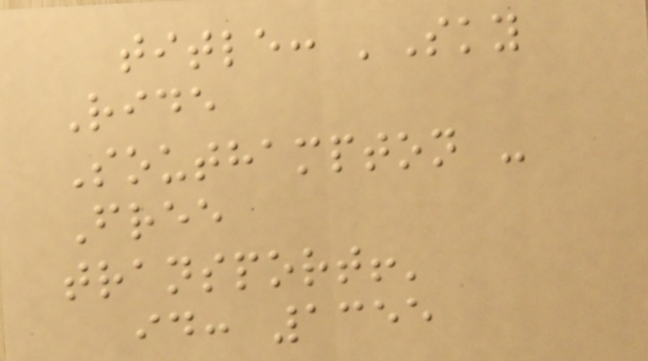title: 'Sky
Ride
Southampton -
Free
transport!'
id: 1355
